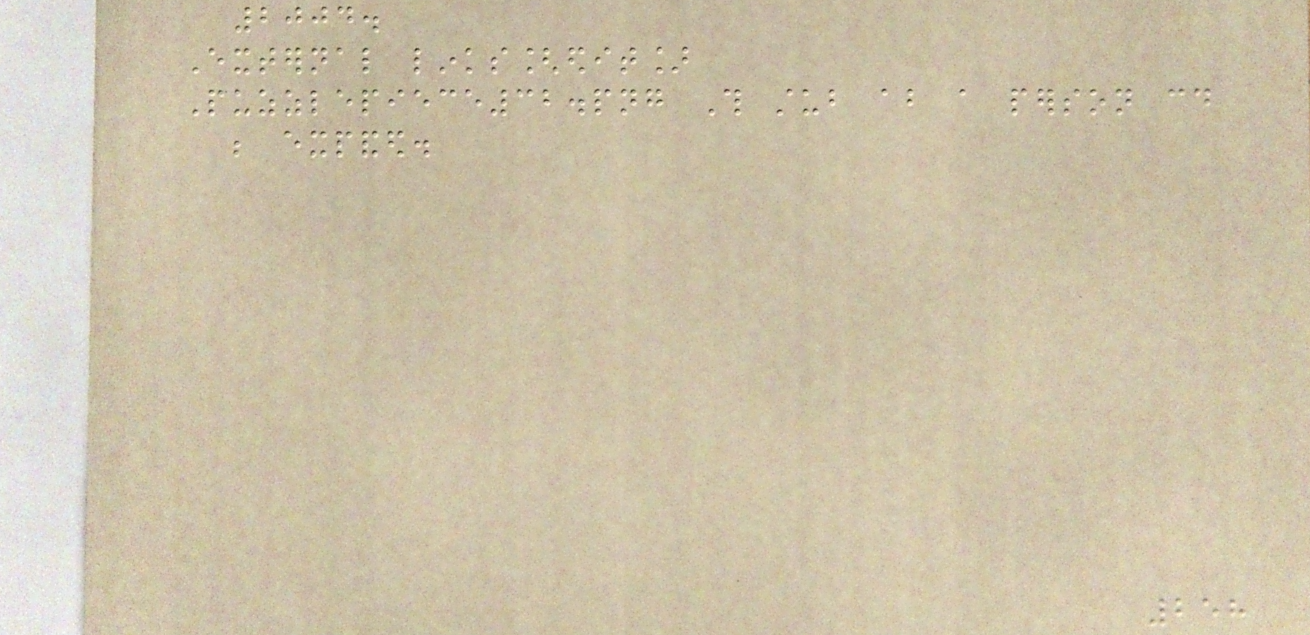2004.
External links[edit]
Puzzlepiece32.png This stub about a person could
be expanded.
258
